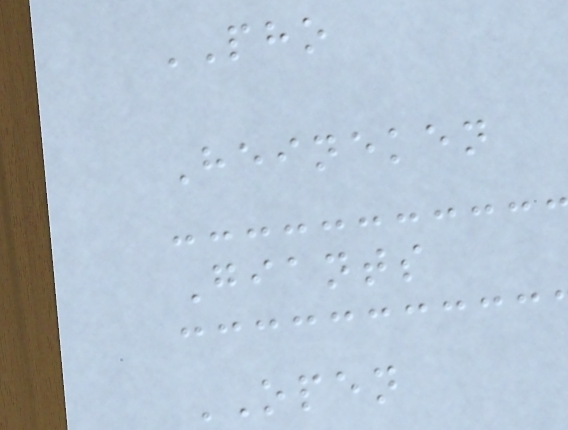PHO
Heineken
Giants
OPEN
